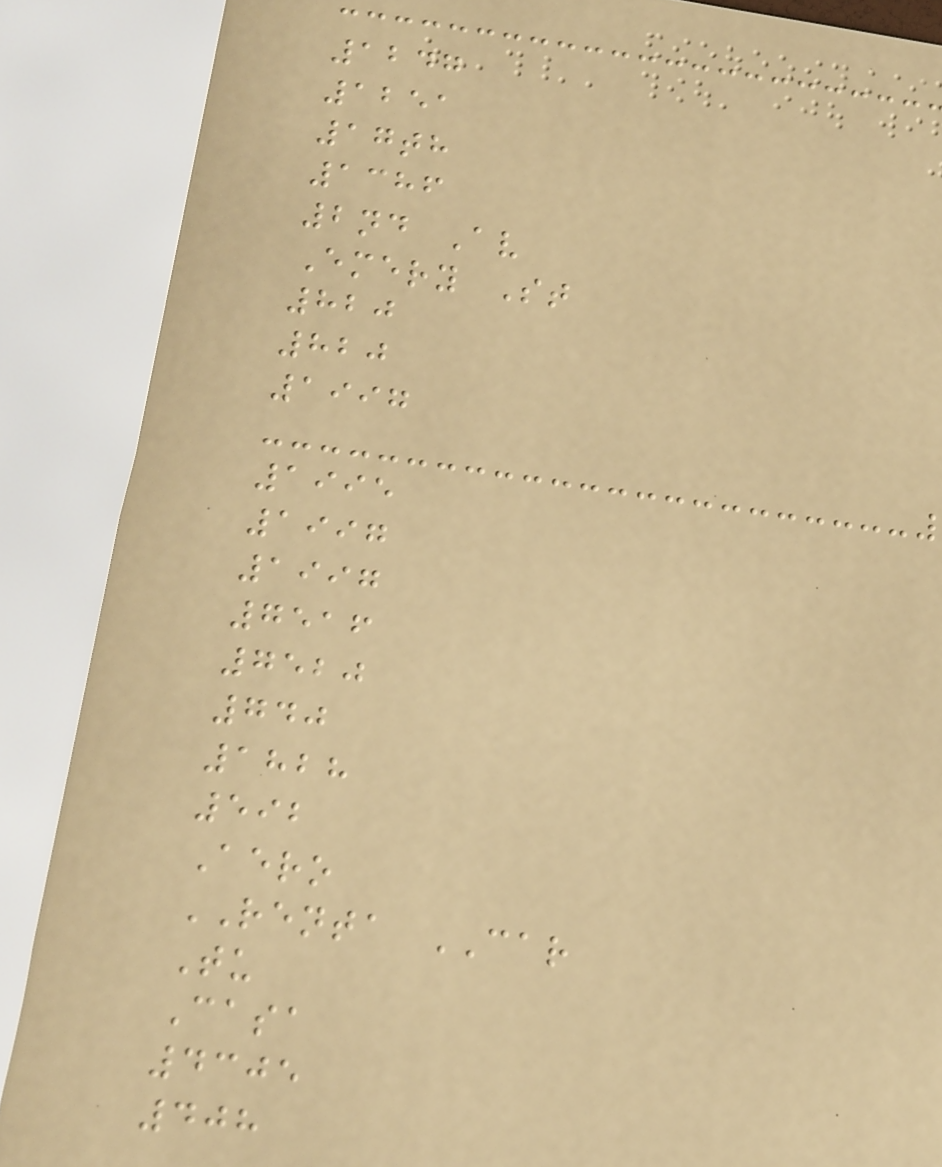1247
1251
17th
1386
2nd Av
Emery St
820
820
1997
1995
1997
1997
7516
7520
740
1828
592
Aero
RENTA CAR
Tu
Casa
4305
408
